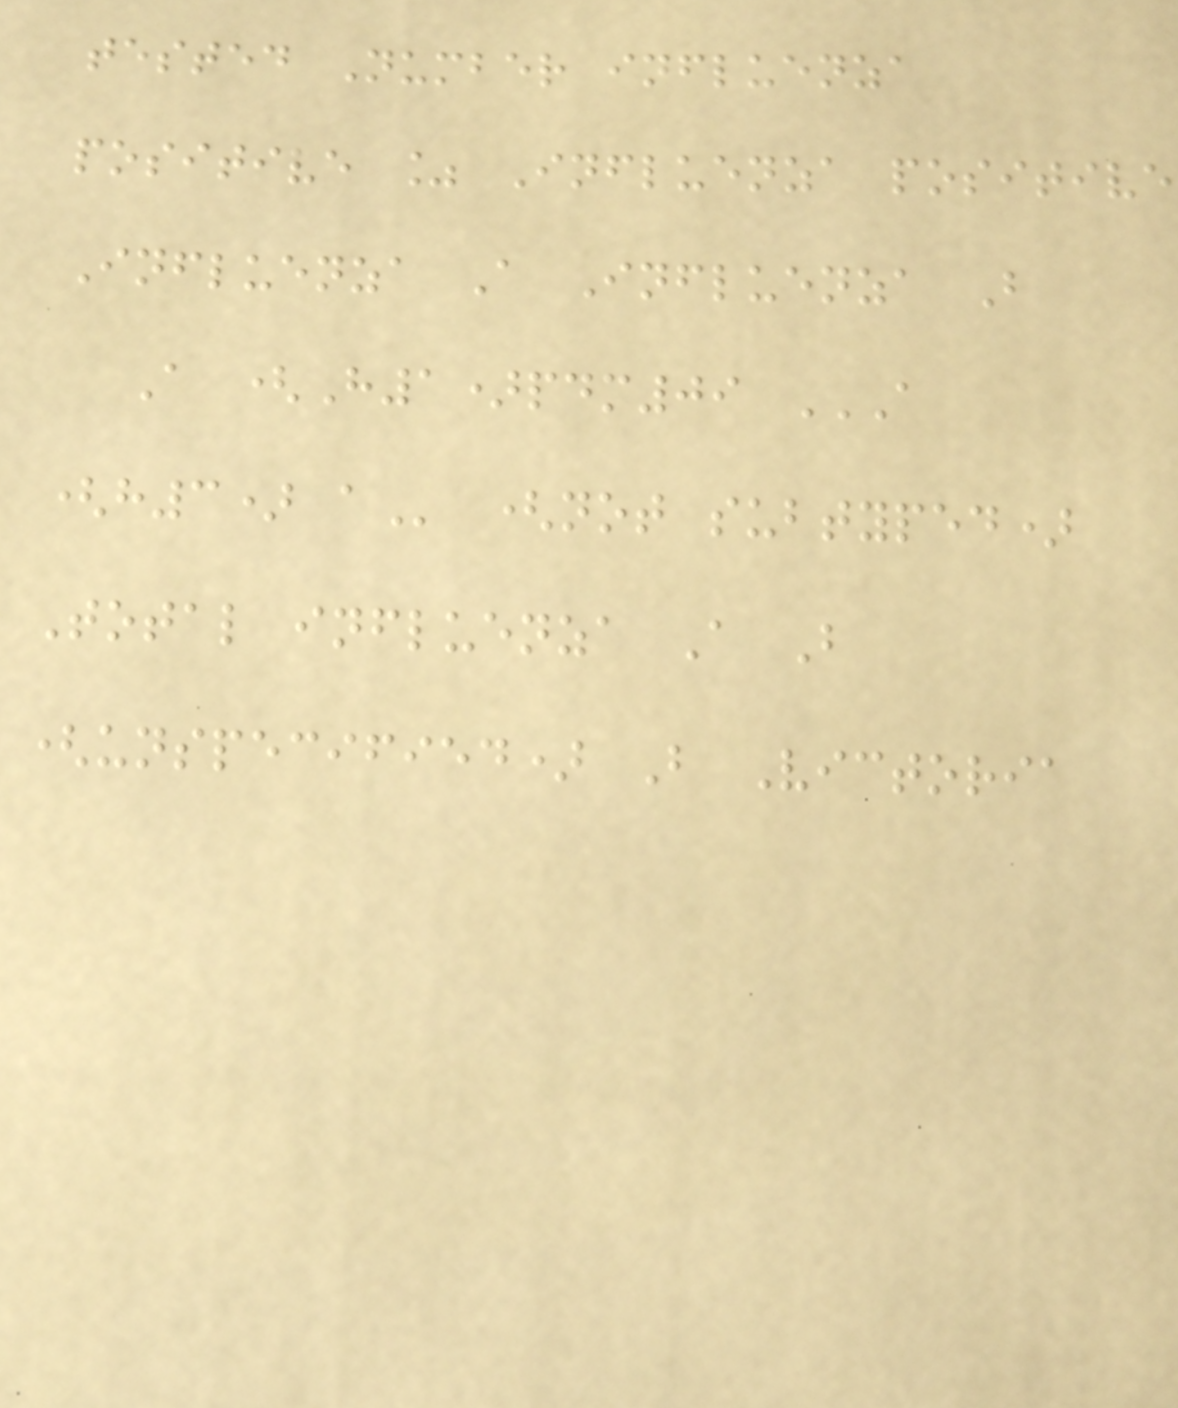tested Number influenza
positive % Influenza positive
Influenza A Influenza B
A (H1)pdm09 A
(H3) A (not subtyped)
Total influenza A B
(unspecified) B Victoria
